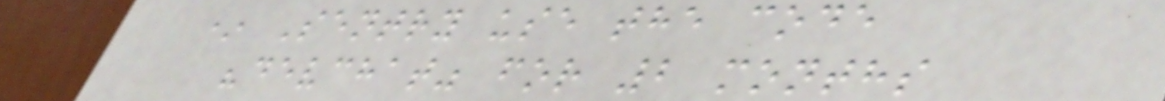* Sentry use the code
"devchat" for 2 months
